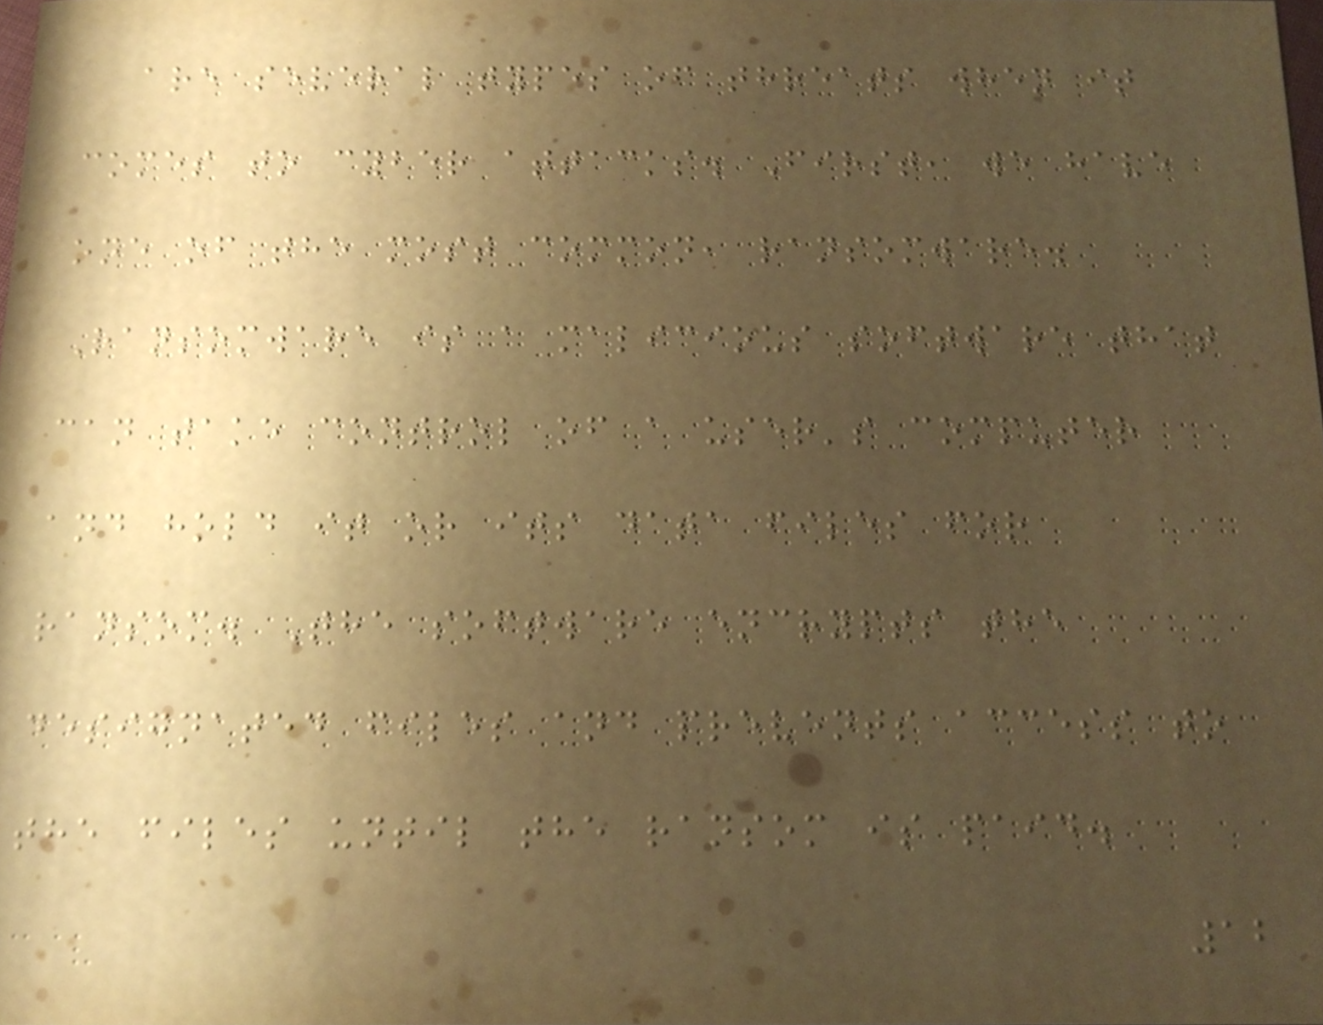are several types of threats when it
comes to cyber attacks. First, we have
one of the most common, ransomware.
Ransomware is a malicious software that
can take control of a user's computer
and hold it or its data files for
ransom. The software encrypts the
designated files and prevents access to
the files until the ransom is paid.
12
